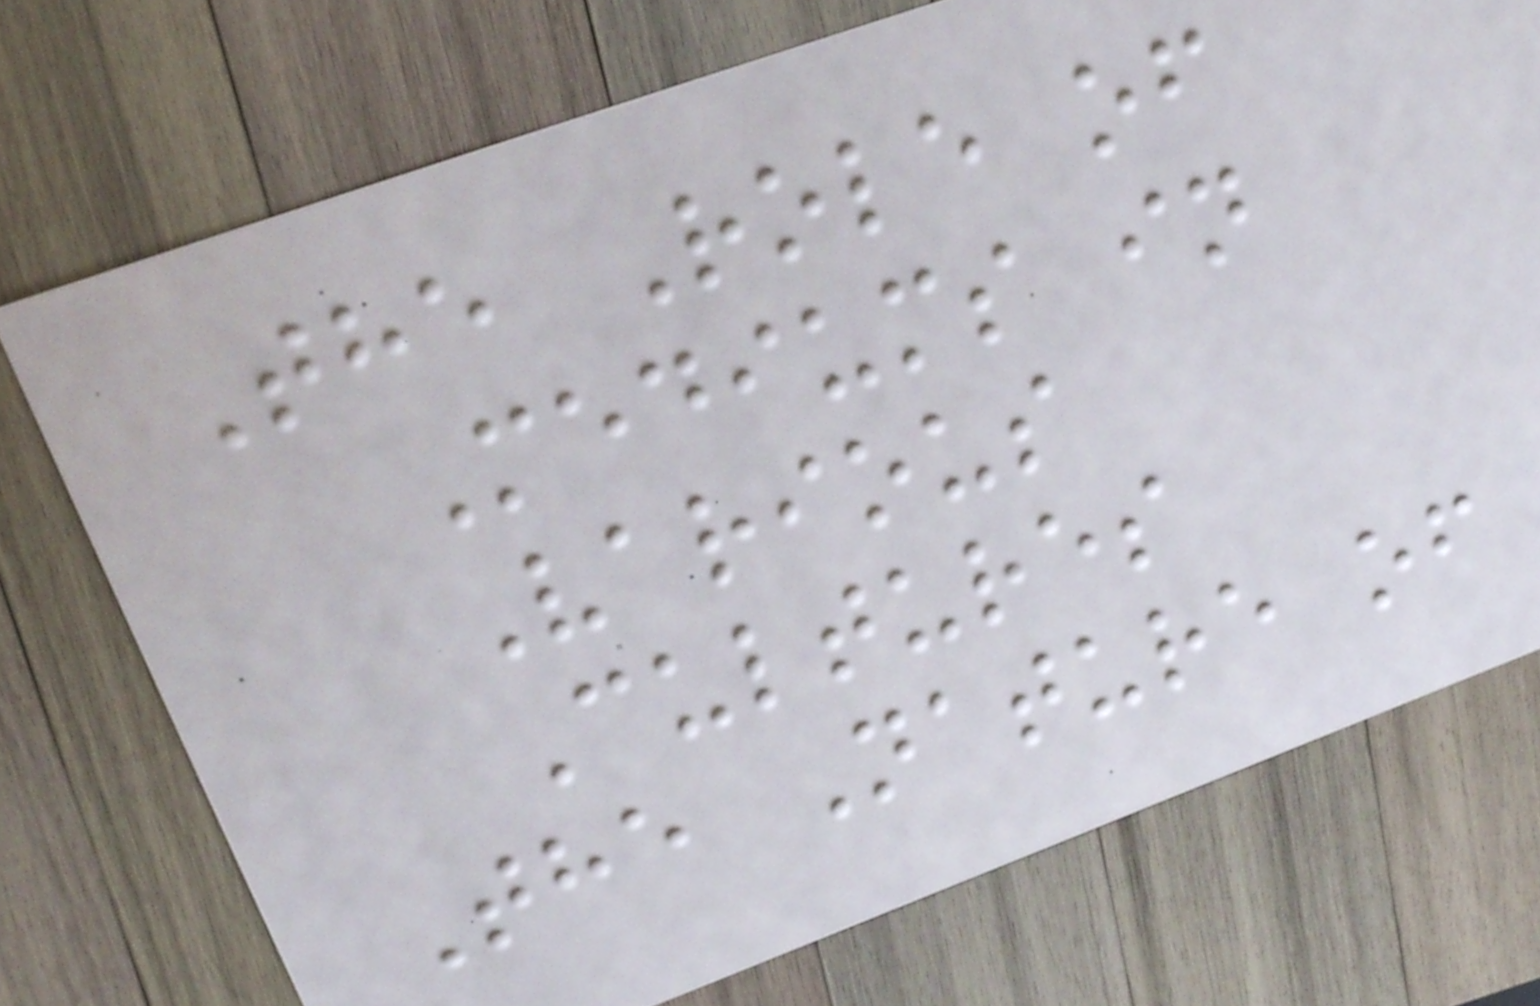The Role of
Mediums in
Various
Cultures
The Nature of
